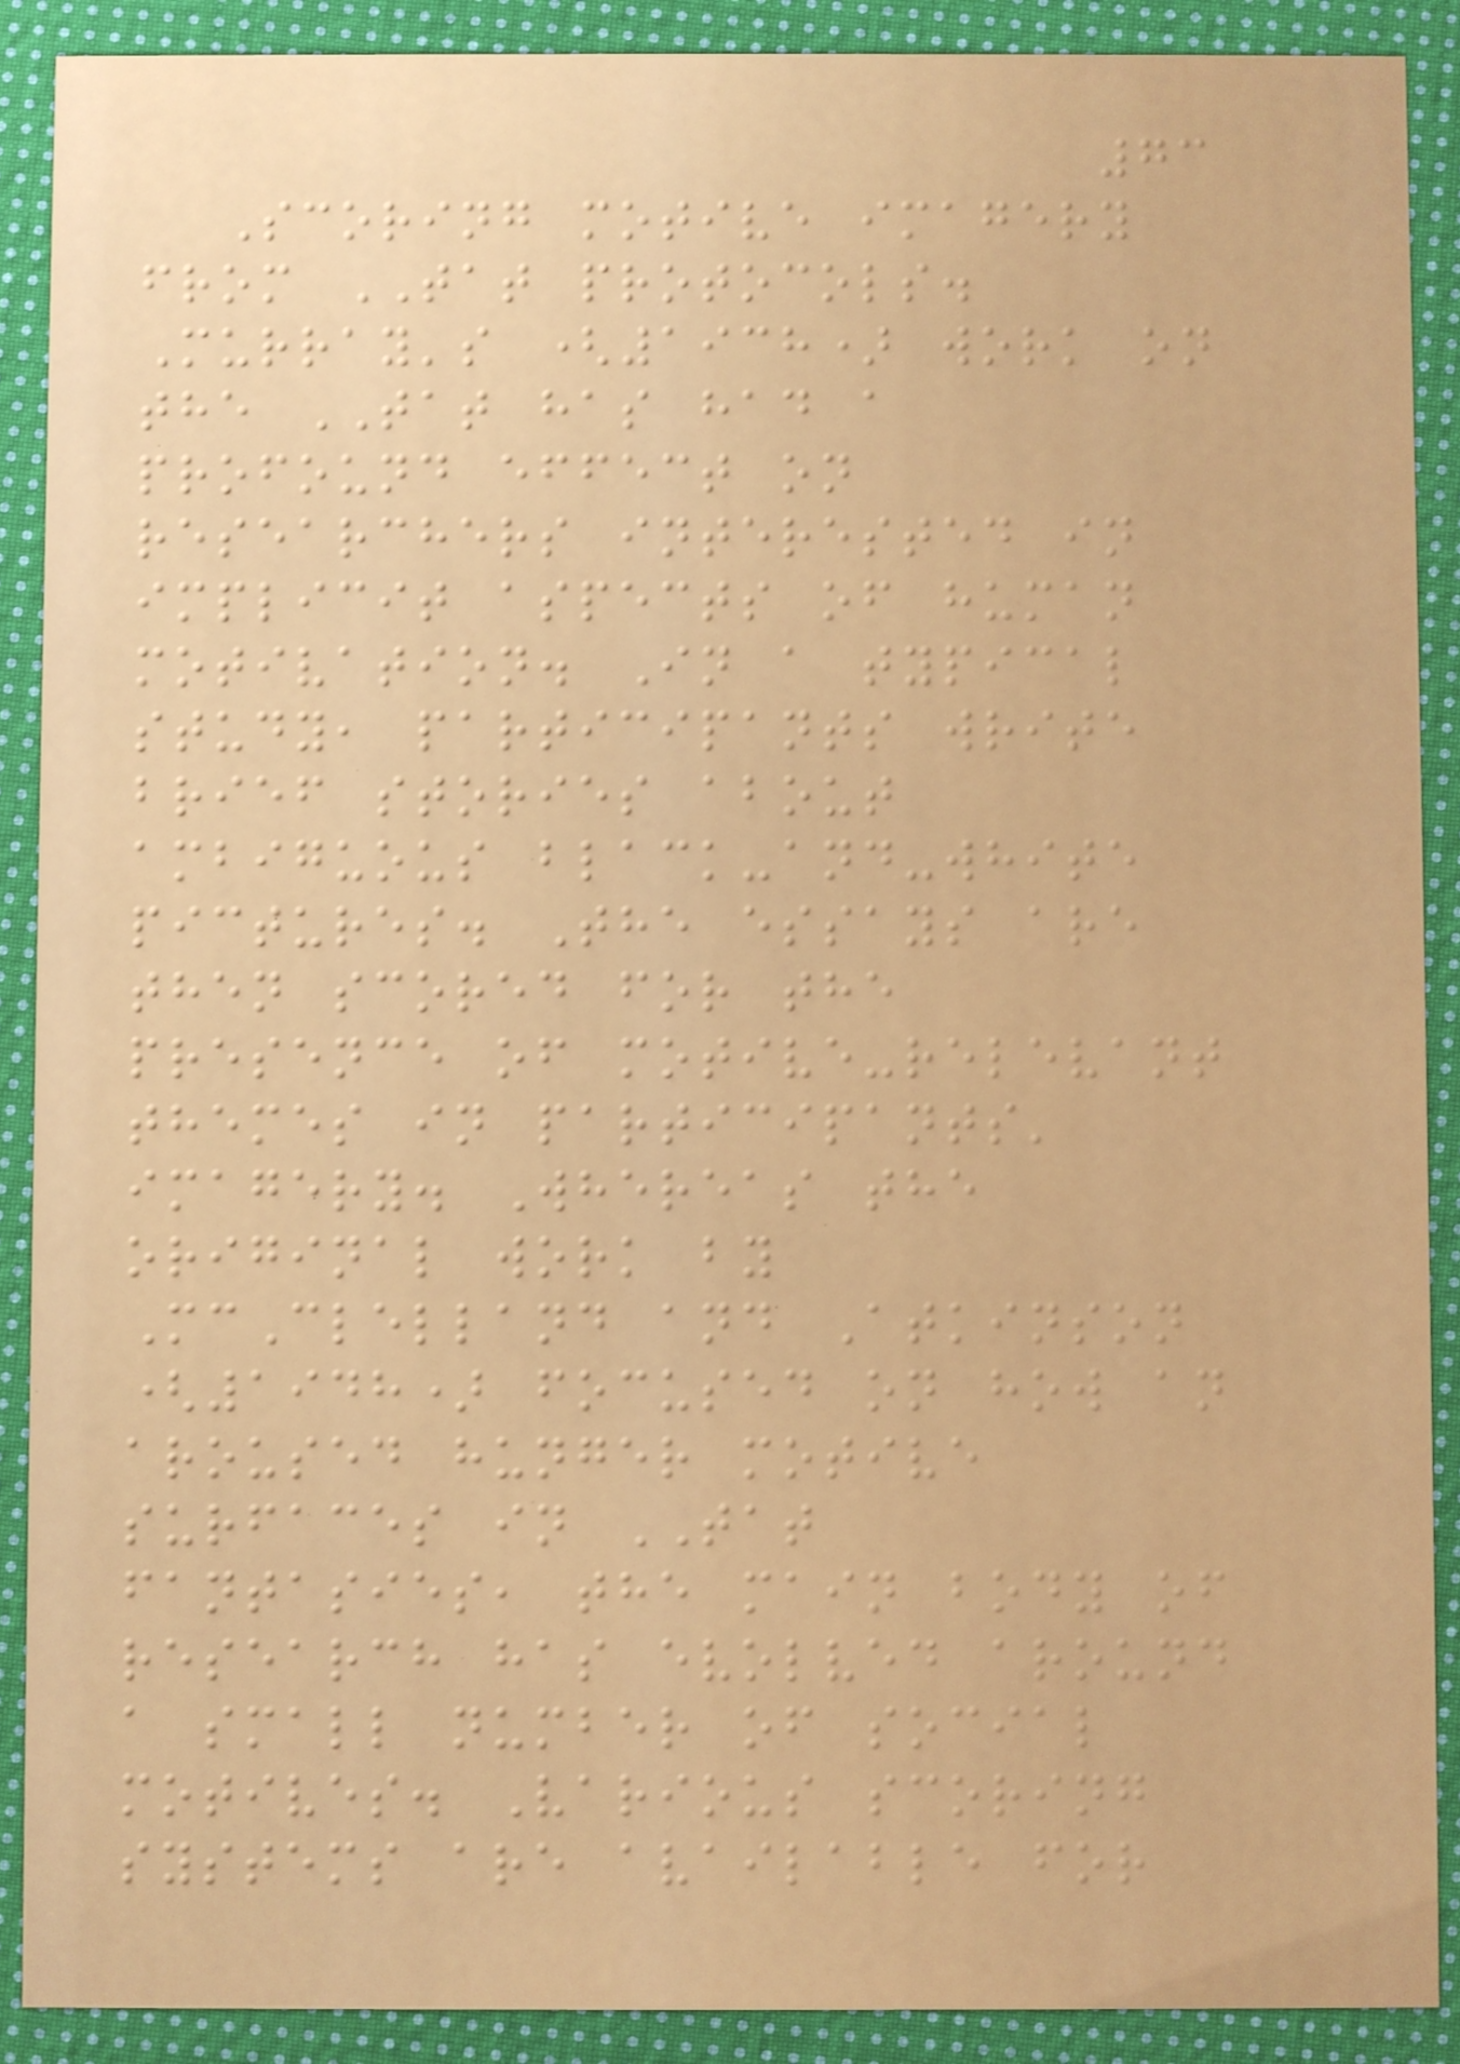73
Scoring motive imagery
from TAT protocols.
Murray's (1938) work on
the TAT has had a
profound effect on
researchers interested in
implicit aspects of human
motivation. In a typical
study, participants write
brief stories about
ambiguous black-and-white
pictures. The essays are
then scored for the
presence of motive-relevant
themes in participants'
imagery. Whereas the
original work by
McClelland and Atkinson
(1948) focused on how an
aroused hunger motive
surfaces in TAT
fantasies, the main body of
research has evolved around
a small number of social
motives. Various scoring
systems are available for
